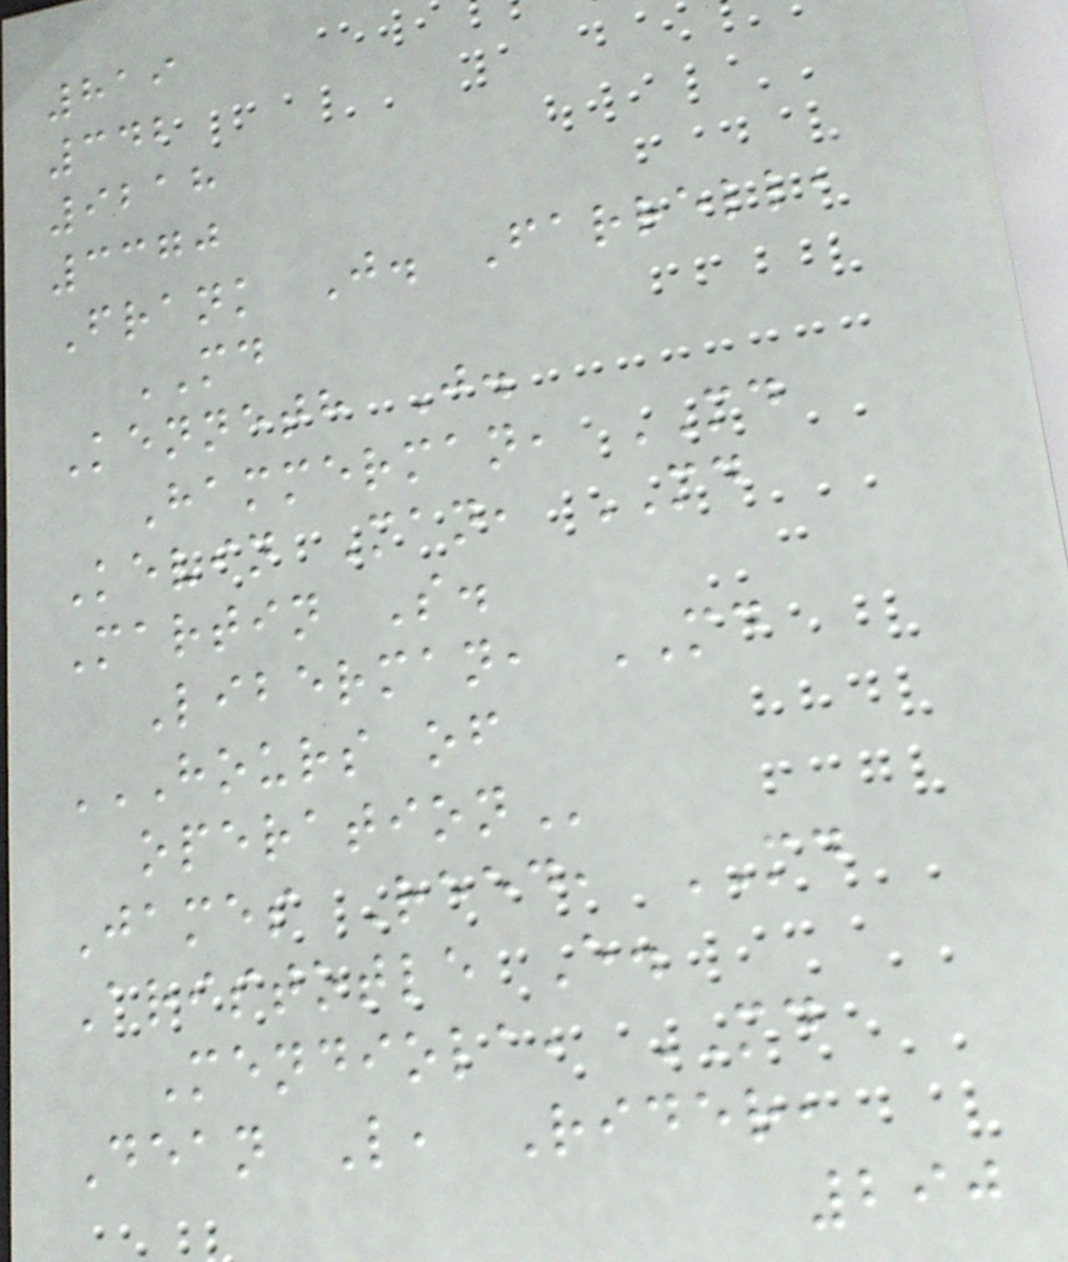819
342
9218
3370
Frank J. Farrell,
MD
Kenneth J.
Hammerman, MD
Kevin Man, MD
Martin S.
Liberman, MD
HOURS OF
OPERATION
James Reed, MD
Aristotle E.
Mendiola, MD
Dean L, Rider,
290
